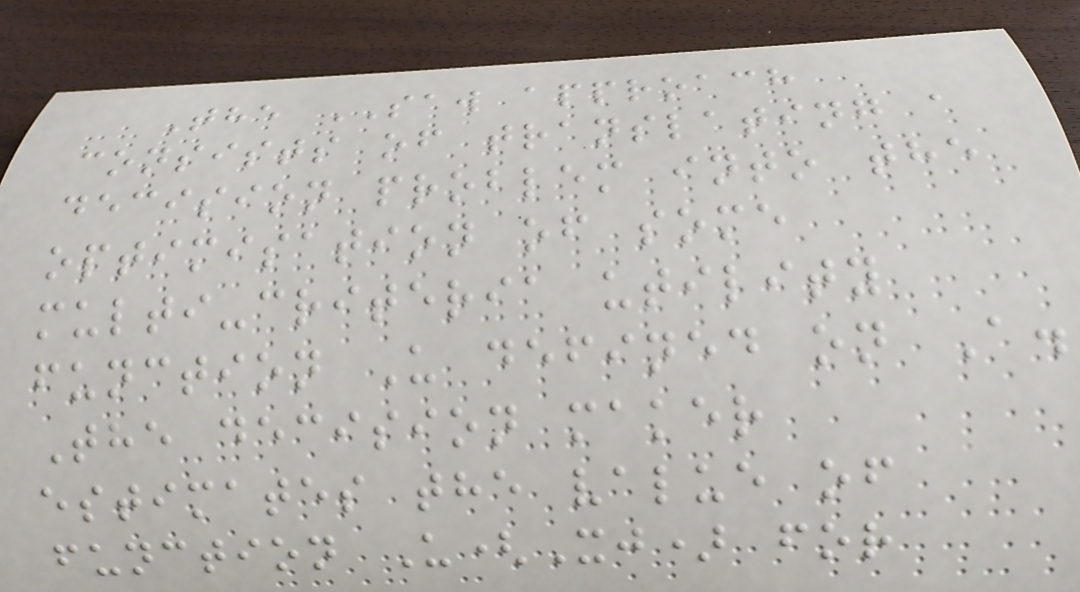The SAW approach
consists of translating a
decision problem into the
optimisation of some
multi-criteria utility
function U defined on A.
The decision maker
estimates the value of
function U(Xj) for
